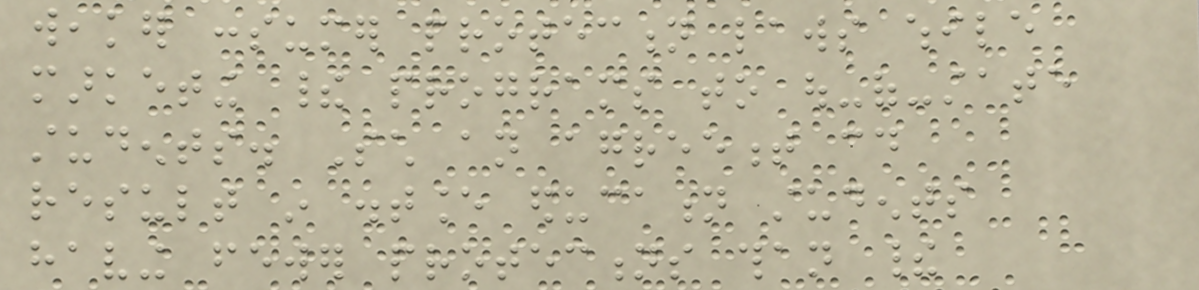weaker consumer protection laws while
marketing their programs to out-of-state
students. Such an agreement could
result in distance education students
having fewer protections than their
